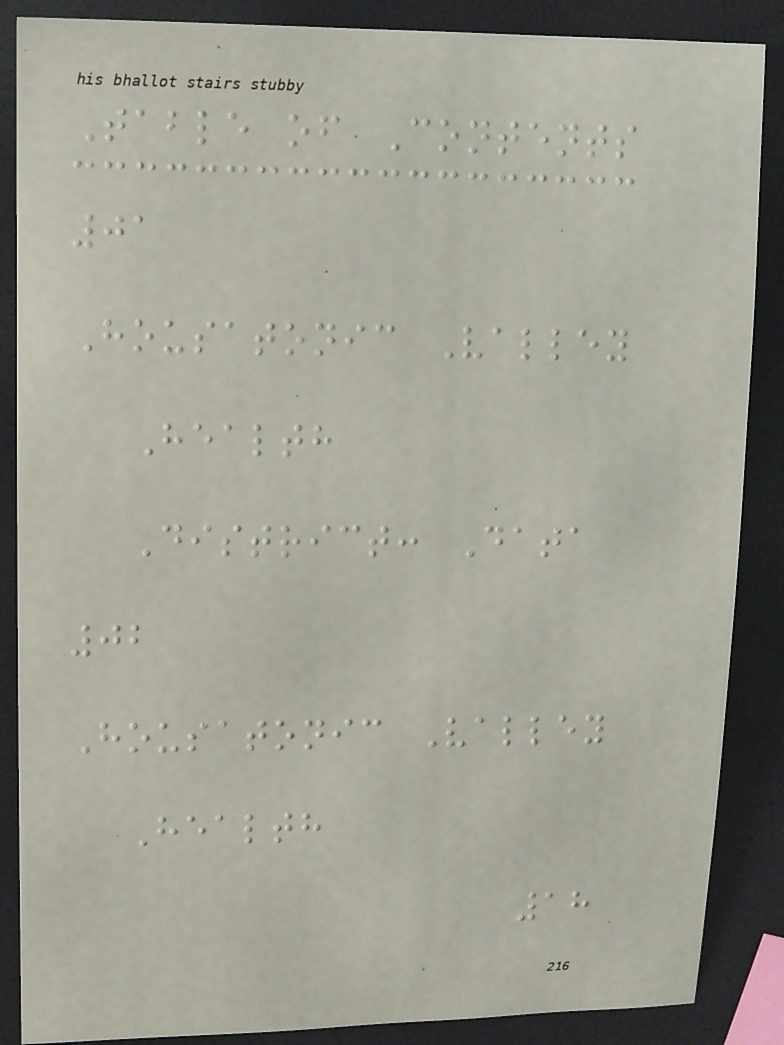Table of Contents
01
Housatonic Valley
Health
District: Data
02
Housatonic Valley
Health
18
